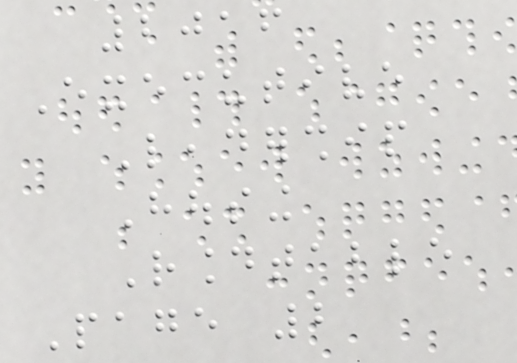2016
Executive
Leadership
Housing
Roundtable
Page 2
